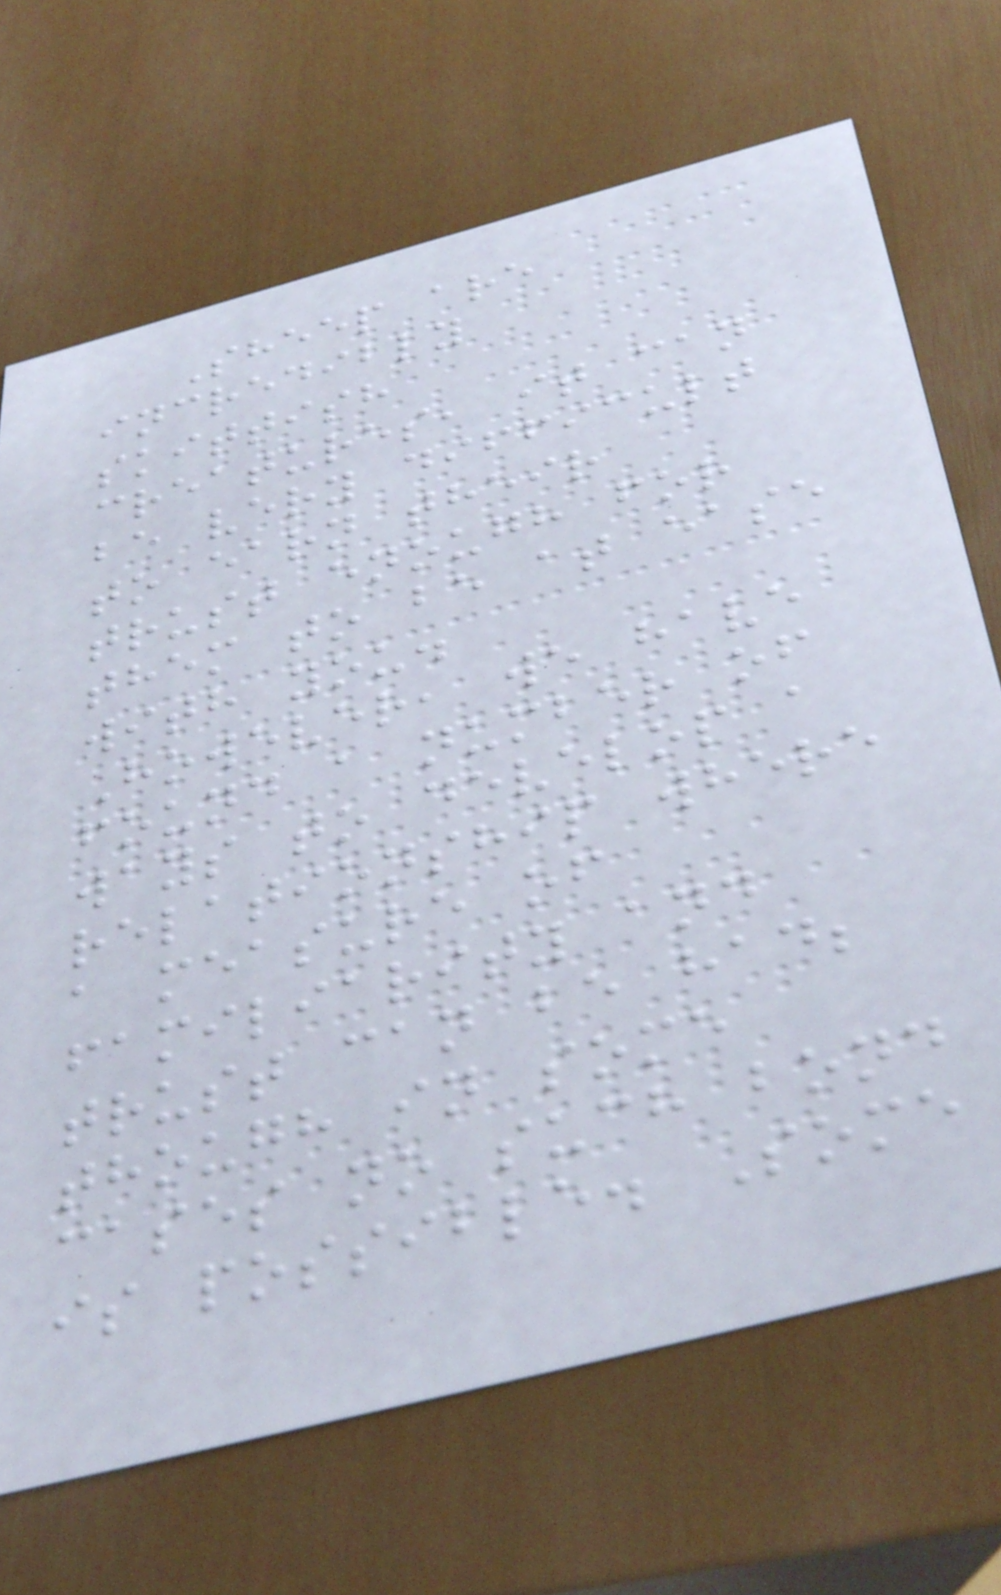Sheep are
incredibly
skittish
creatures, it can
be very difficult
to earn their
trust enough for
them to be at ease
with you.
However, we have
found a number of
ways to develop a
relationship where
a measure of
familiarity and
trust can be had;
though in some
cases no such bond
is possible. Some
